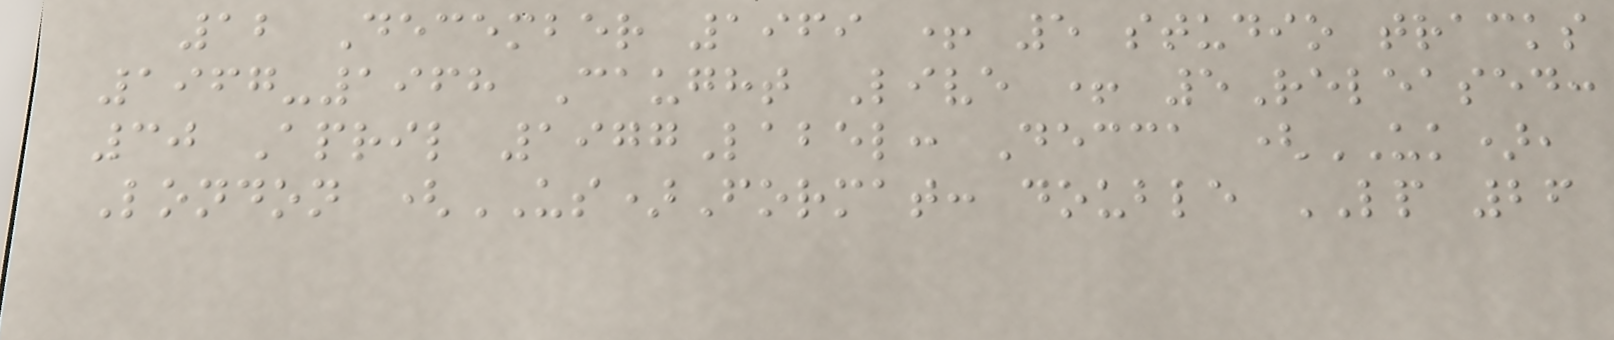12 December 1969 + 5 studio tracks
1967-1968 Caught Live + 5Released:
30 April 1977Label: Decca (UK),
London (US)Format: double LP 26
